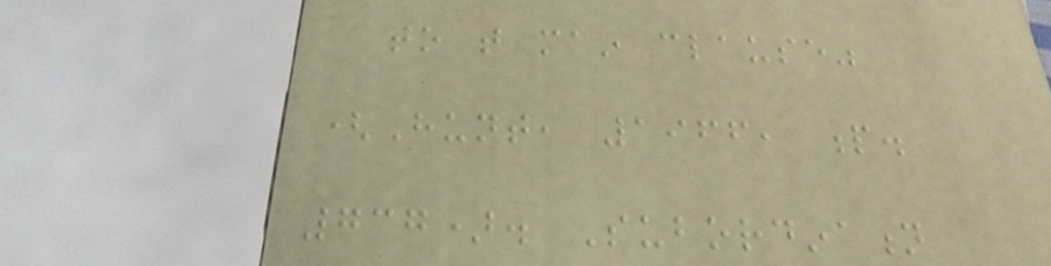to that main clause"
(Hunt, 1966, p.
737). Subordination
